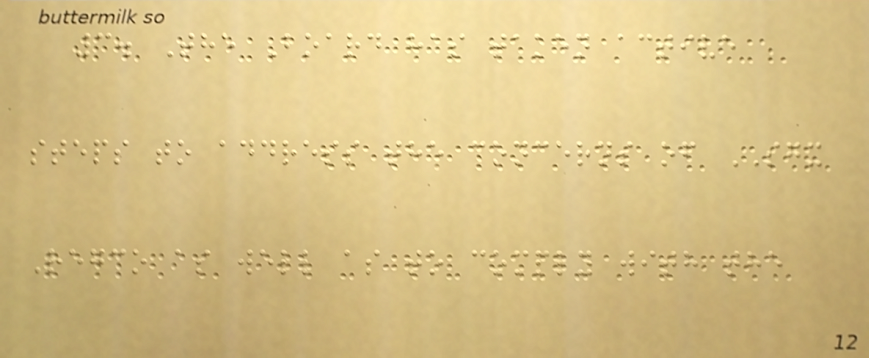3. The Board has taken active
steps to address the concerns of SGX
Regco as well as to comply with the
